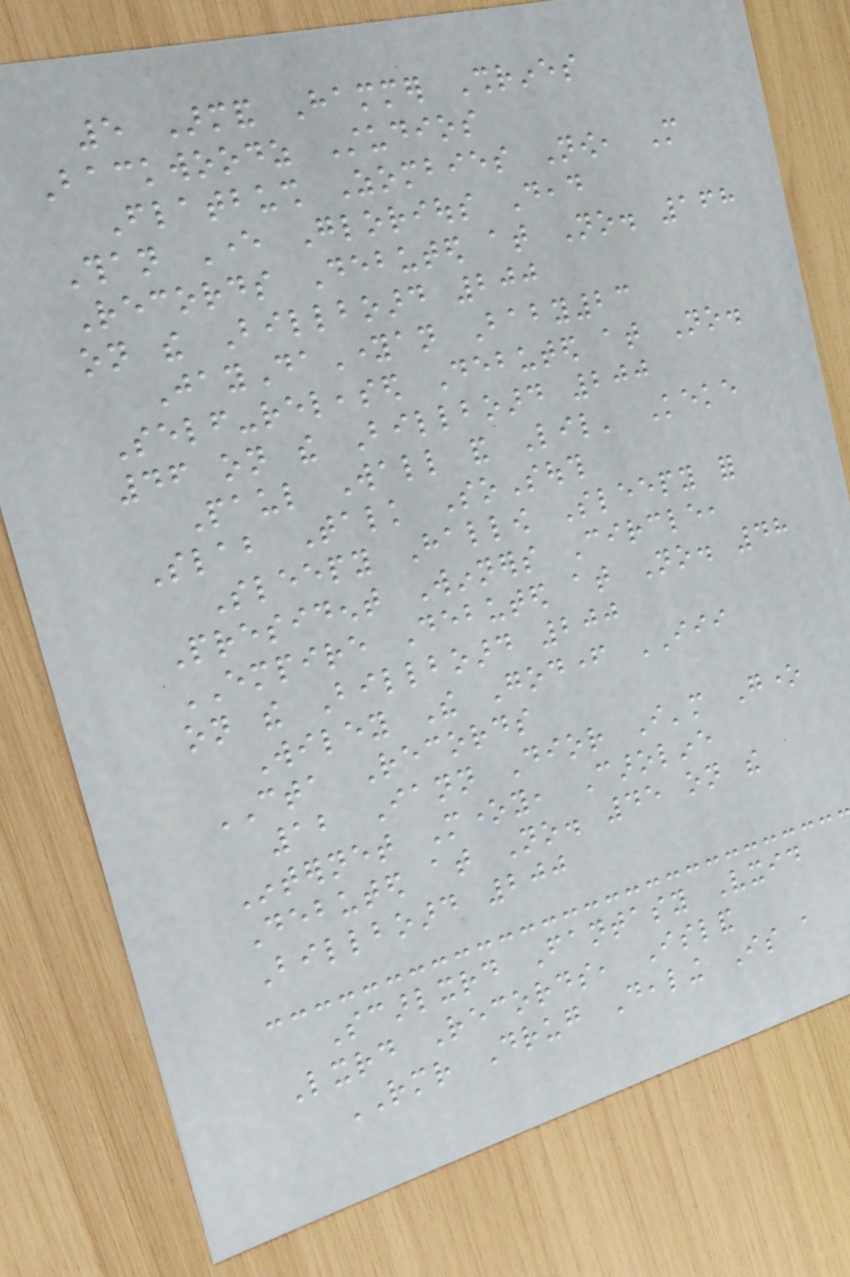5 Armand Hammer Shrines
Backwoodz Studios
Flatbush Zombies Now, More
Than Ever Glorious Dead
Records Debuted at No. 168
on the Billboard 200
JayDaYoungan Baby23
Self-released Debuted at No.
46 on the Billboard 200
Paul Wall and Lil' Keke
Slab Talk SoSouth
Sleepy Hallow Sleepy for
President Winners Circle,
EMPIRE Debuted at No. 48
on the Billboard 200
Wiley The Godfather III
CTA Records
12 Iann Dior I'm Gone
Internet Money, Caroline
Debuted at No. 45 on the
Billboard 200
Scarlxrd Fantasy Vxid
Lxrd Records, Island
RMR Drug Dealing Is a
